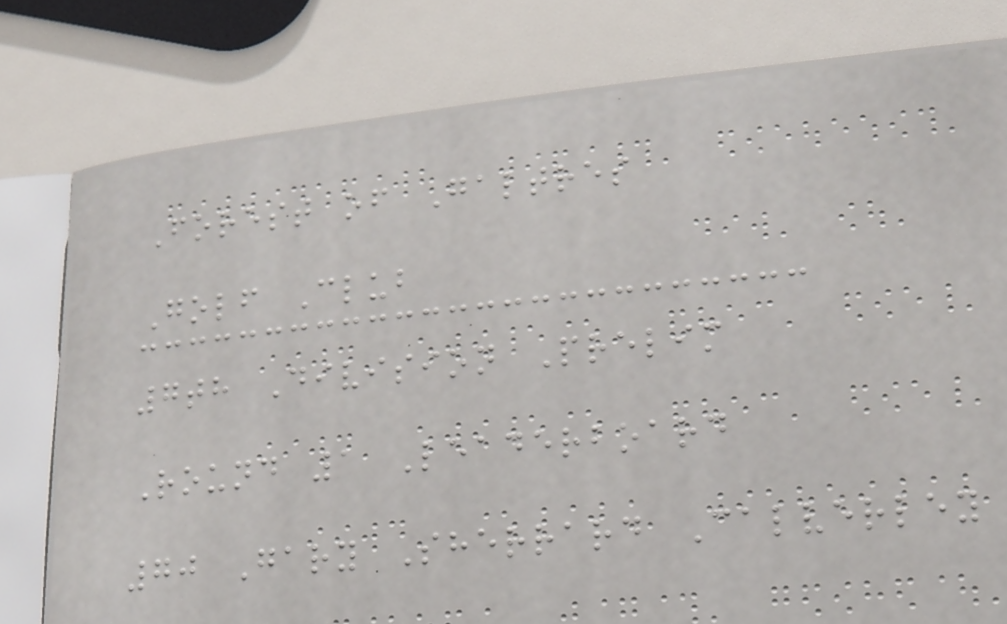Forest of Galtres
Golf Club
7th Division Prelim
Round 1 Leaderboard
70 Gary Sherrard Calverley
